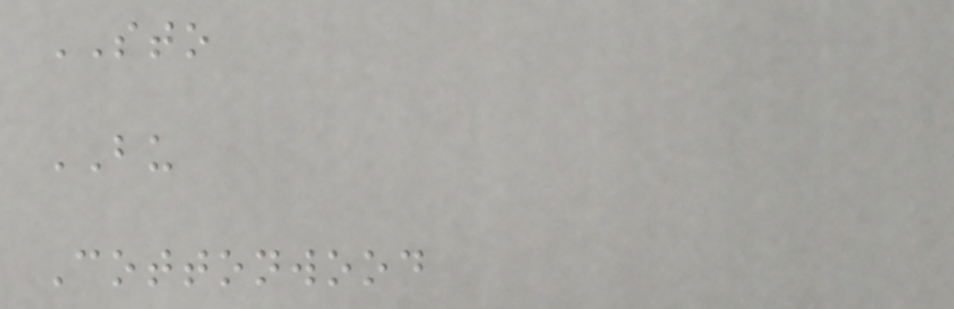STO
BU
Cottonwood
